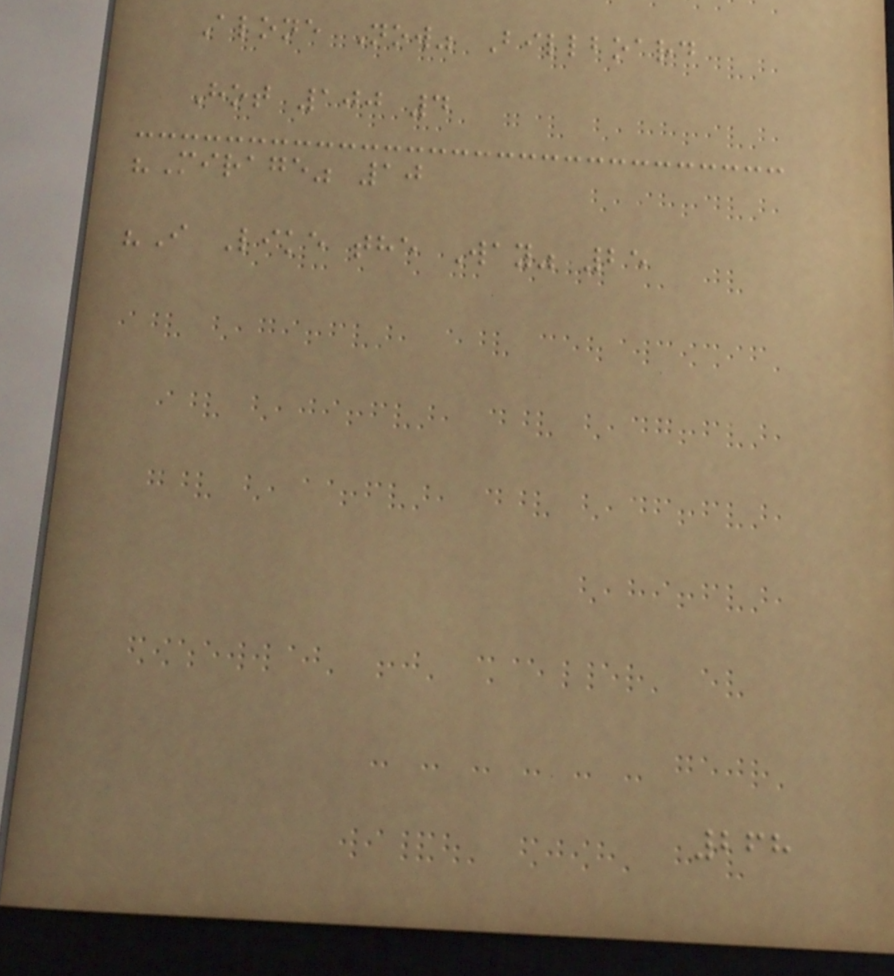Alone Now" Billboard
Hot 100 4
"Mirage" 10
"I Like the Way" 25
268
